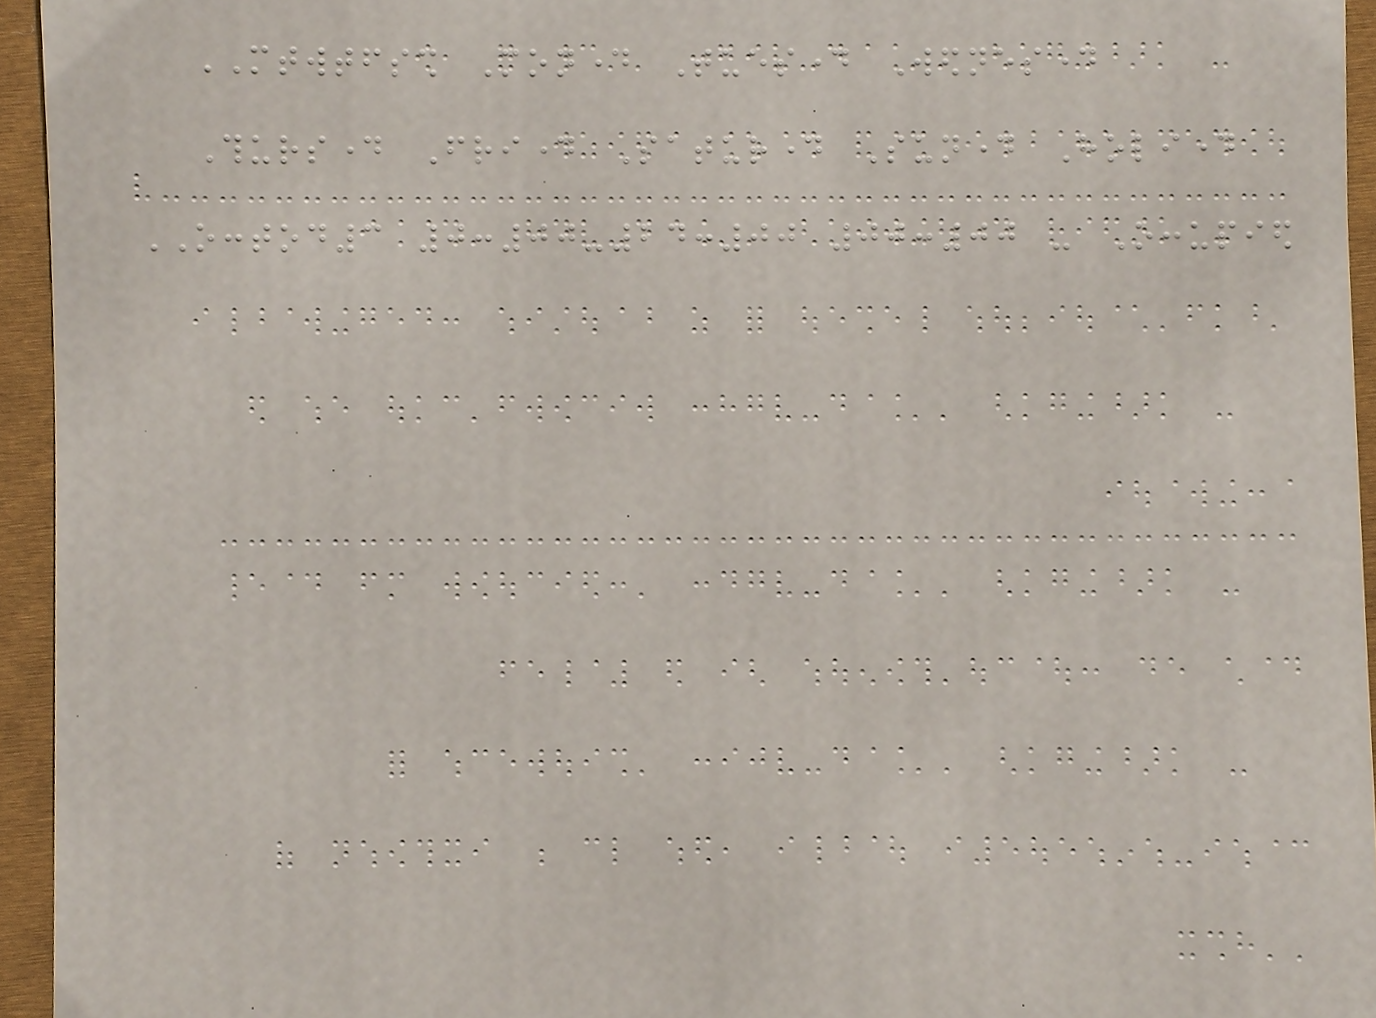MTWTFSSH Monday Tuesday Wednesday
Thursday Friday Saturday Sunday Holiday
OCCTOD3 0:00-24:00 00:00 - Occupied
